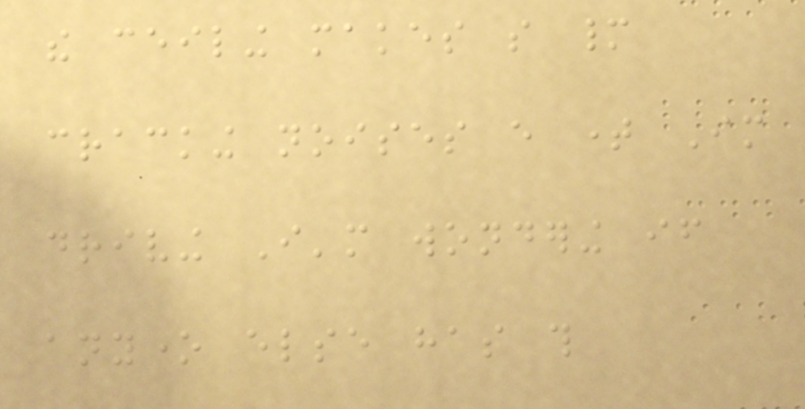the ceiling makes so many
cracking noises every time Im
driving I'm wondering if
anyone else has this
